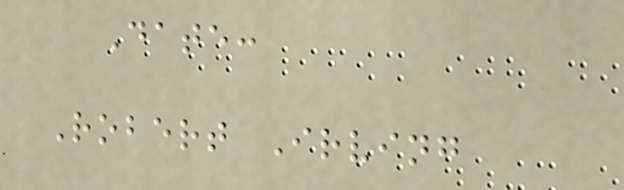Date:
Robert Irving
